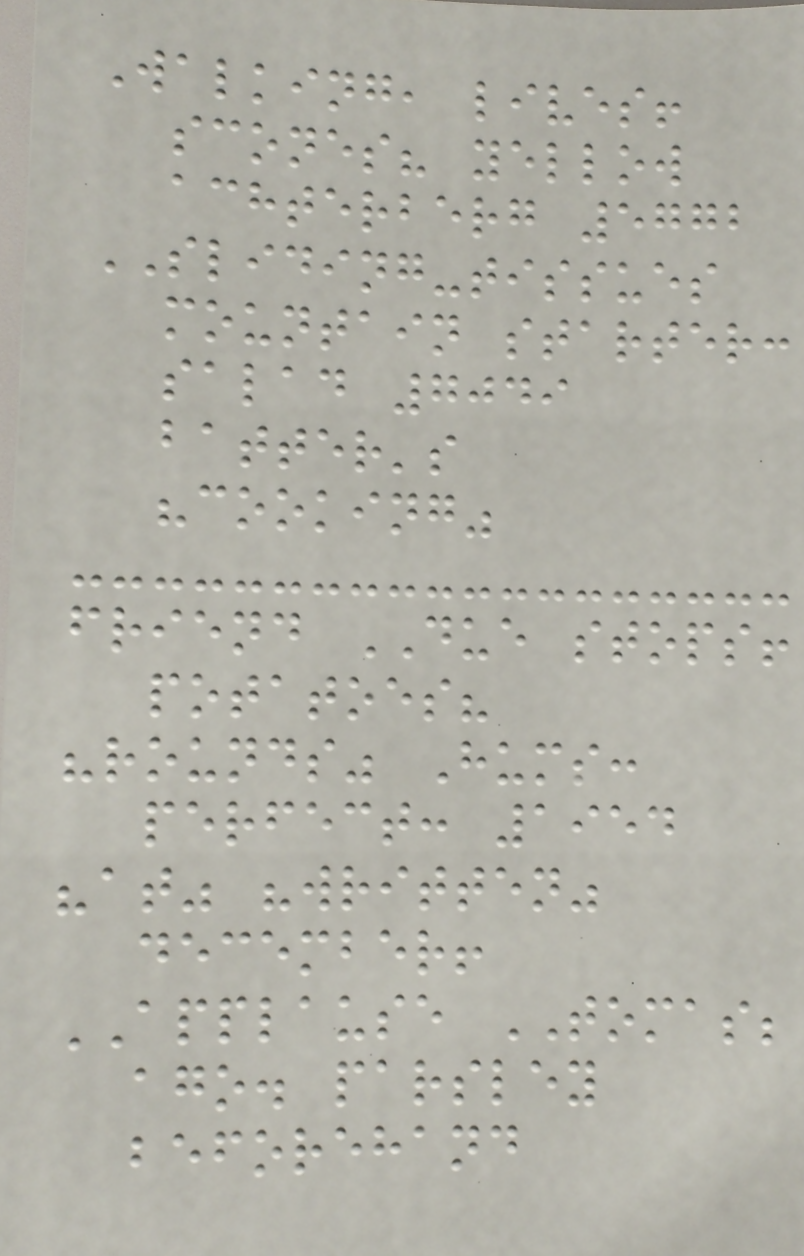Walking, lives!
scones? yellow
achterberg 5772
SLIDING-tissues
mountain starter:
salad 7049
batter's
"cooking"
friend DUE stops!
potatoes?
"rounds" Hums:
perfect: 1954
"at" "written"
december!
APPLAUSE TOMAS;
ago. parsley
beforehand
